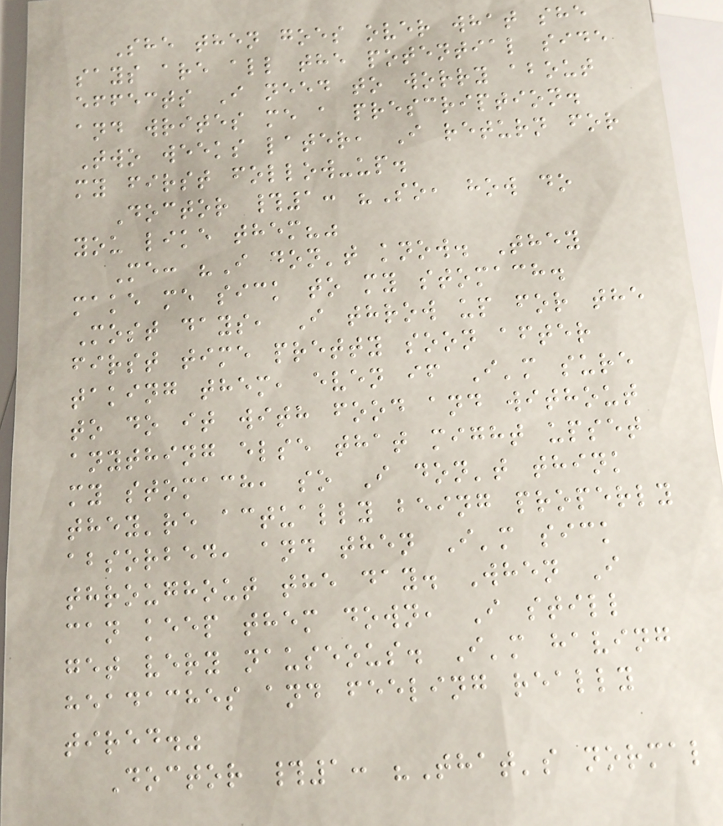She then goes over what she
says are all the potential side
effects I need to worry about
and writes me a prescription.
Two weeks later, I return for
my first follow-up.
Doctor #1: "So, how do
you like them?"
Me: "I don't know. They
make me sick to my stomach.
Most days, I throw up for the
first time pretty soon after
taking them, even if I'm sure
to do it with food and without
anything else that might upset
my stomach, so I don't think
they're actually being properly
absorbed, and then I'm sick
throughout the day. When I
can keep them down, I still
get very nauseous. I'm having
headaches and feeling really
tired."
Doctor #1: "That's normal
